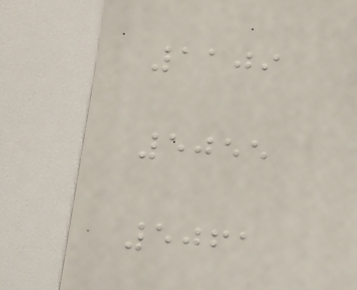1109
5055
5061
